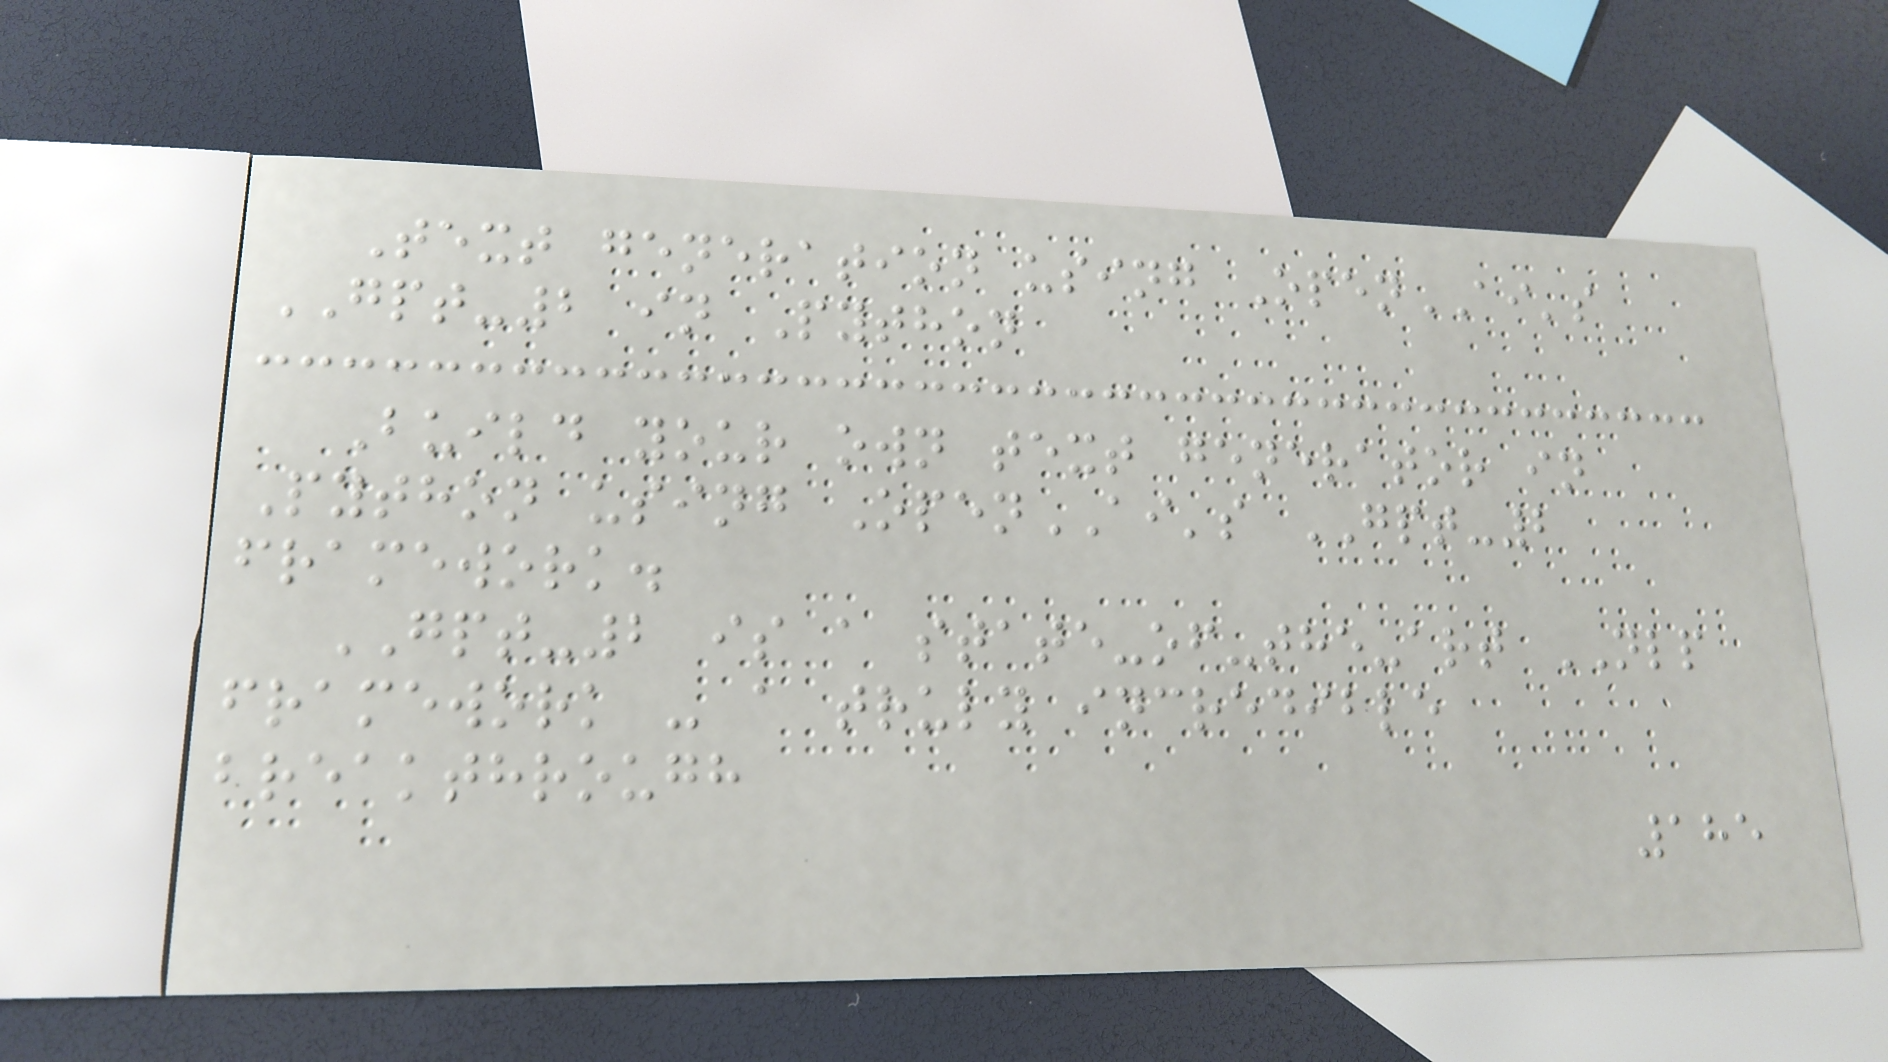Text generation using OpenAI's
GPT-2 in Python
Build your own text generator in
Python using OpenAI's GPT-2
framework.
GPT-2 is a state-of-the-art NLP
framework - a truly incredible
breakthrough
185
